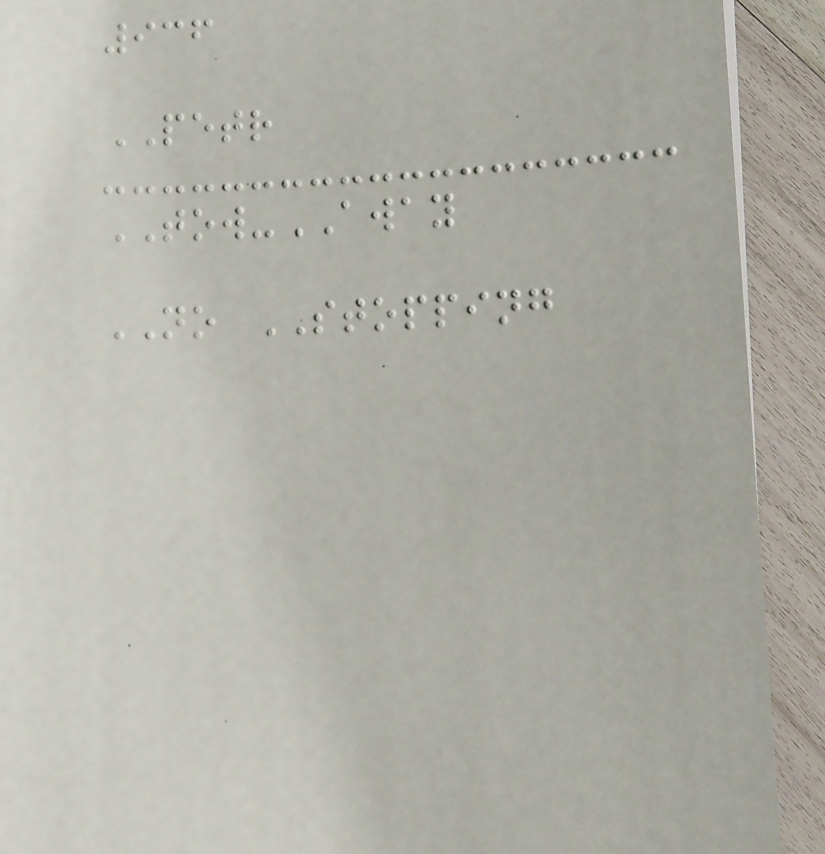936
PETR
TOW-AWAY
NO STOPPING
